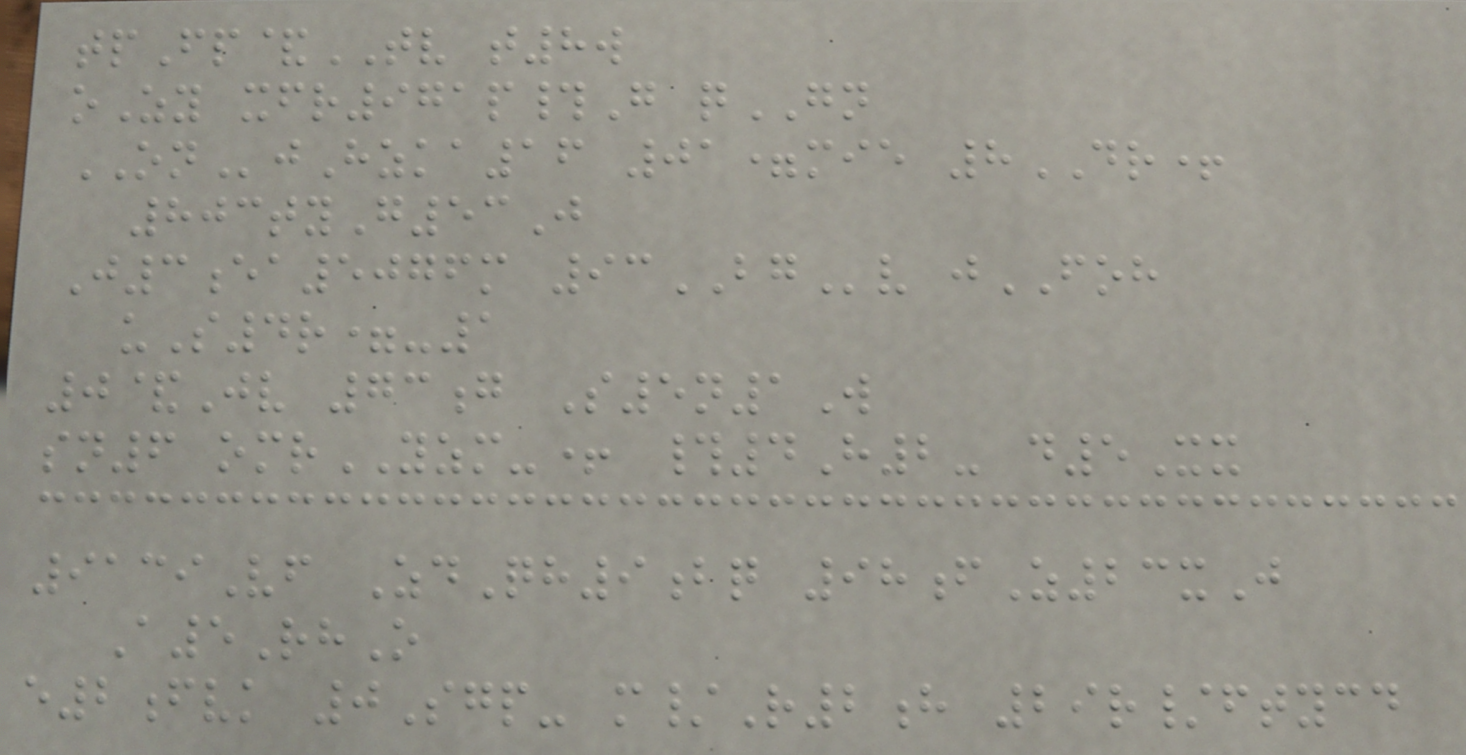tpFp&TV t8w
oZy xfr971p#G qGN
ONjHzka16 01=mie 8DR+
803tyG53J
J3ea5076m 93BGv jFOH
uS4r=-1
0&Jv 73g S5n1W
sn6 omrYZM-+ #4H2- d5Xx
9139Vf ZdQh9bq 98fZ23xJ
A5RhO
e2fvk 0Sgp- m/R2h 29r/ftycd
